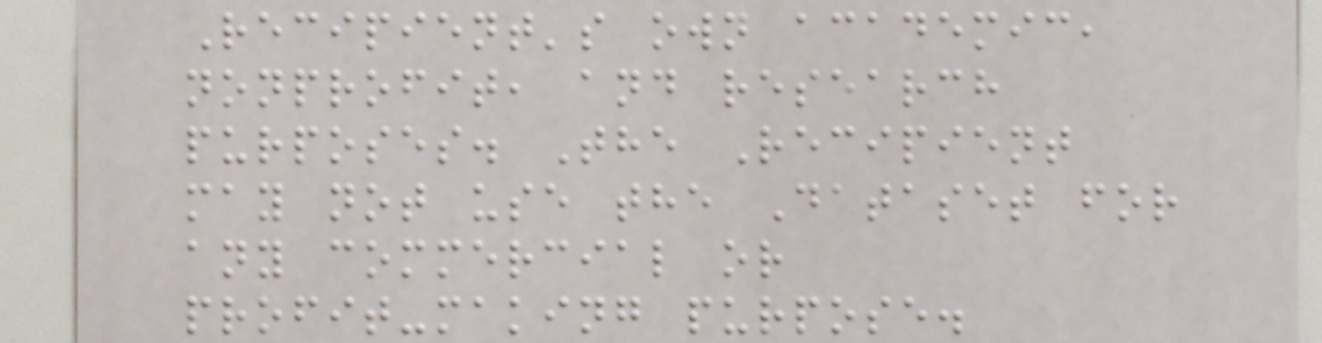Recipient's own academic,
nonprofit, and research
purposes. The Recipient
may not use the Dataset for
any commercial or
profit-making purpose.
